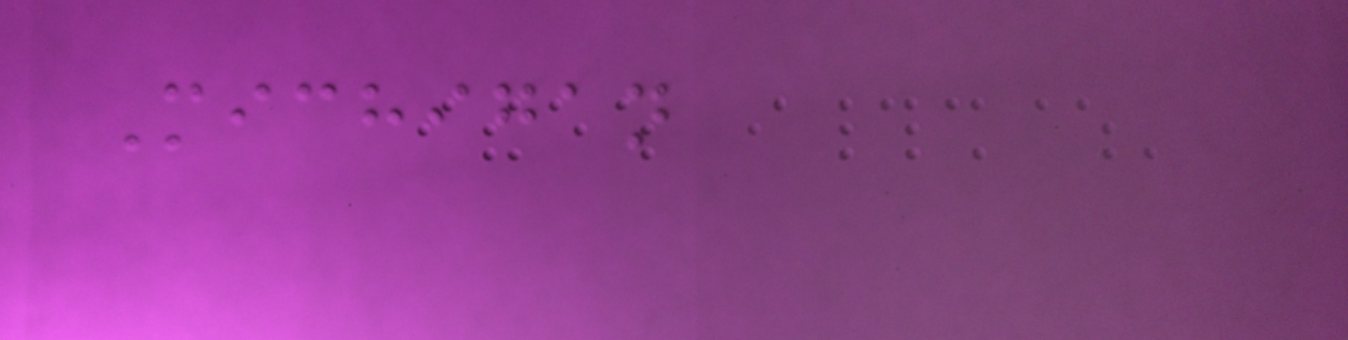Michigan
